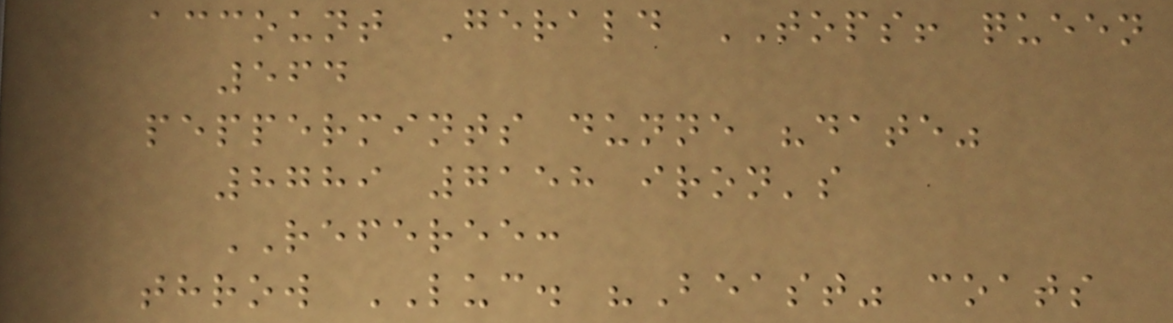account Gerald TOPS! queen
564
peppermints dunne "date"
8789 7158 iron's
REFEREE:
throw LUC. "Beast" coats
